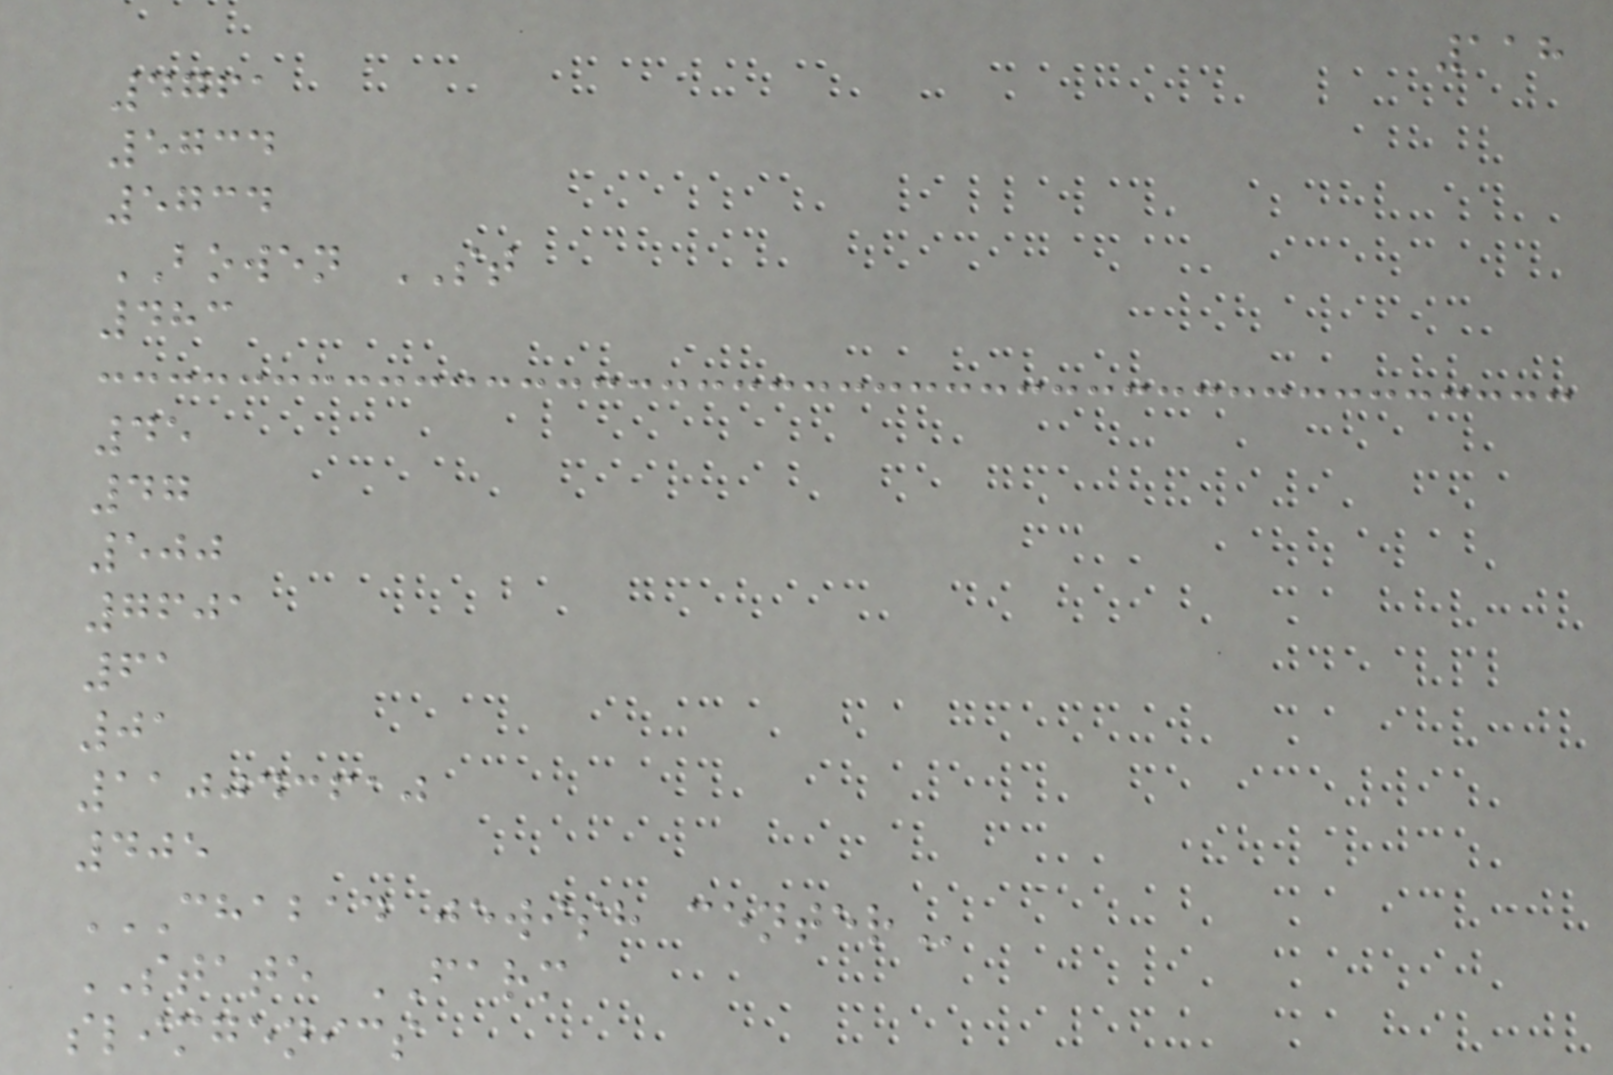118
4761
5734
5734
BOWEN ST
483
45
47
500
7601
61
01
110043610
405
CHABAD JEWISH CENTER
STATE FARM
slimgenics
